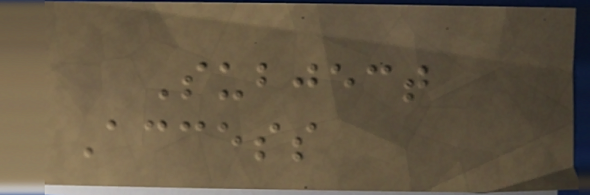Subject
Access
